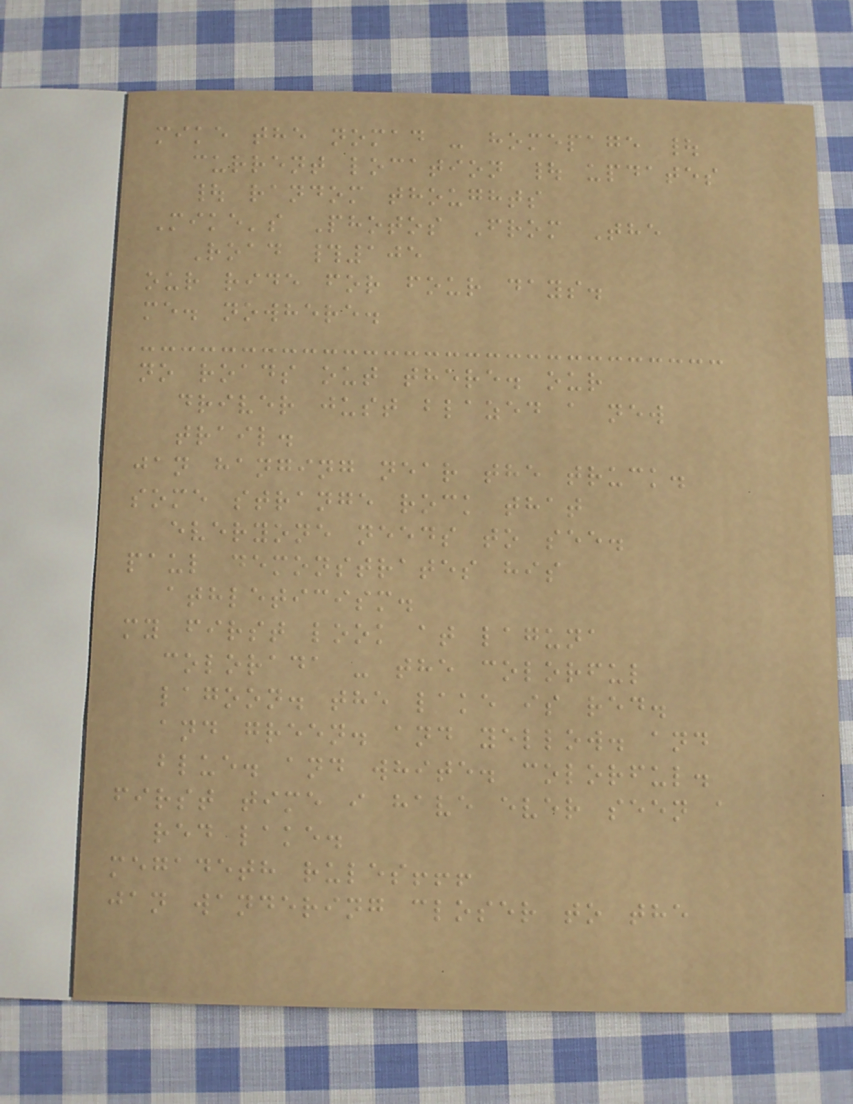mike the nomad - homepage |
current location | updates
| random thoughts
Mike's Photos From The
Road #105
our ride for four days.
me. nowhere.
no roads out there. our
driver just blazed a new
trail.
jan hanging near the truck.
some strange rock that
everyone needs to see.
paul demonstrates his
athleticism.
my first look at laguna
colorada - the colorful
lagoon. the lake is red.
and green. and yellow. and
blue. and white. colorful.
first time i have ever seen a
red lake.
megadeth rules!!!
jan wandering closer to the
